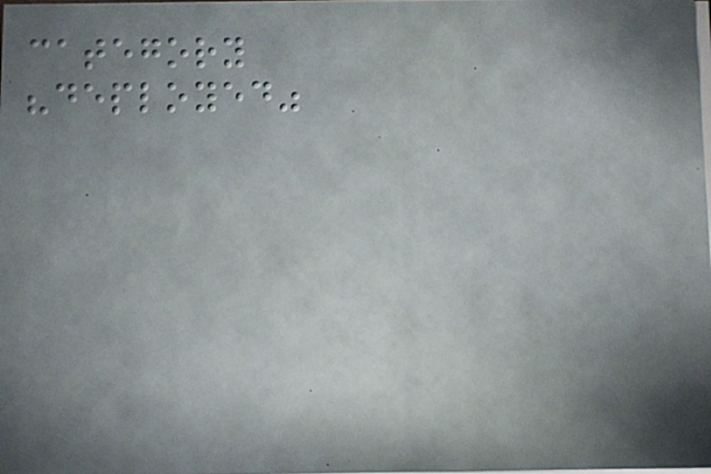category
"deployed"
